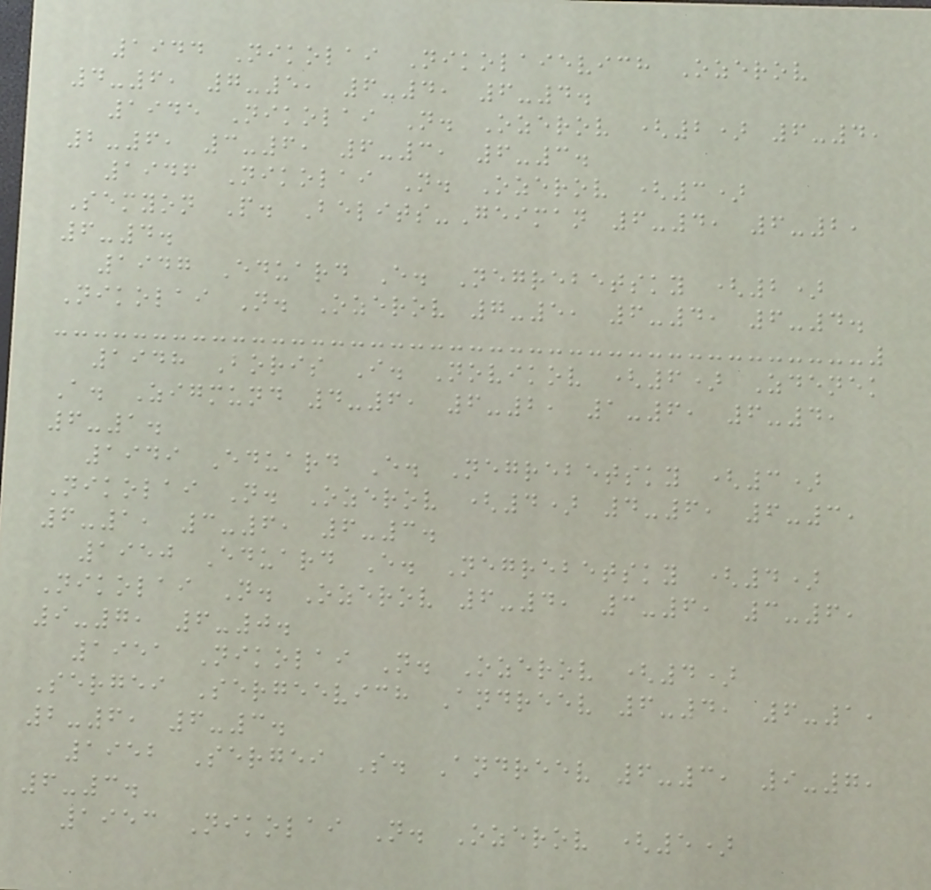1944 Nikolai Nikolaievich Ozerov
4-6, 7-5, 6-4, 6-4.
1945 Nikolai N. Ozerov (2) 6-4,
2-6, 3-6, 6-3, 6-3.
1946 Nikolai N. Ozerov (3)
Semyon P. Belits-Geiman 6-4, 6-2,
6-4.
1947 Eduard E. Negrebetsky (2)
Nikolai N. Ozerov 7-5, 6-4, 6-4.
1948 Boris I. Novikov (6) Zdenek
A. Zigmund 4-6, 6-2, 1-6, 6-4,
6-1.
1949 Eduard E. Negrebetsky (3)
Nikolai N. Ozerov (4) 4-6, 6-3,
6-1, 3-6, 6-3.
1950 Eduard E. Negrebetsky (4)
Nikolai N. Ozerov 6-4, 3-6, 3-6,
9-7, 6-0.
1951 Nikolai N. Ozerov (4)
Sergei Sergeevich Andreev 6-4, 6-1,
2-6, 6-3.
1952 Sergei S. Andreev 6-3, 9-7,
6-3.
1953 Nikolai N. Ozerov (5)
